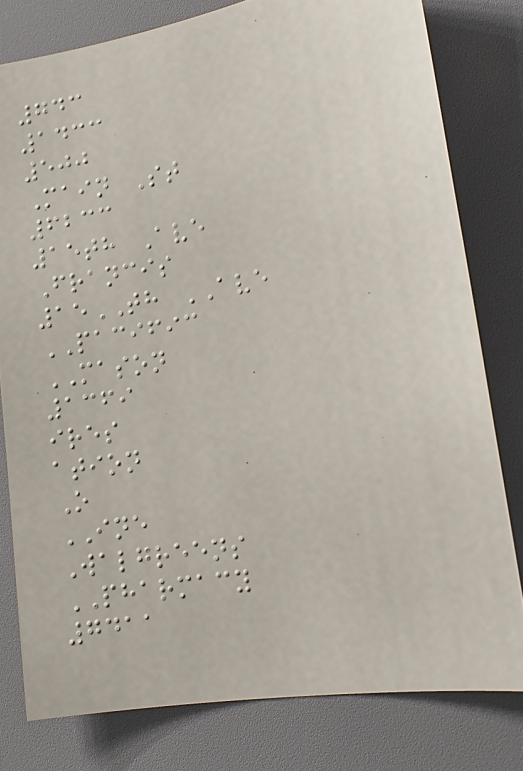743
1433
500
Main St
6233
15th Ave
Francis
15TH AVE
PACIFIC
MASON
1369
ires
ation
O
INE
Walgreens
PHARMACY
7411
